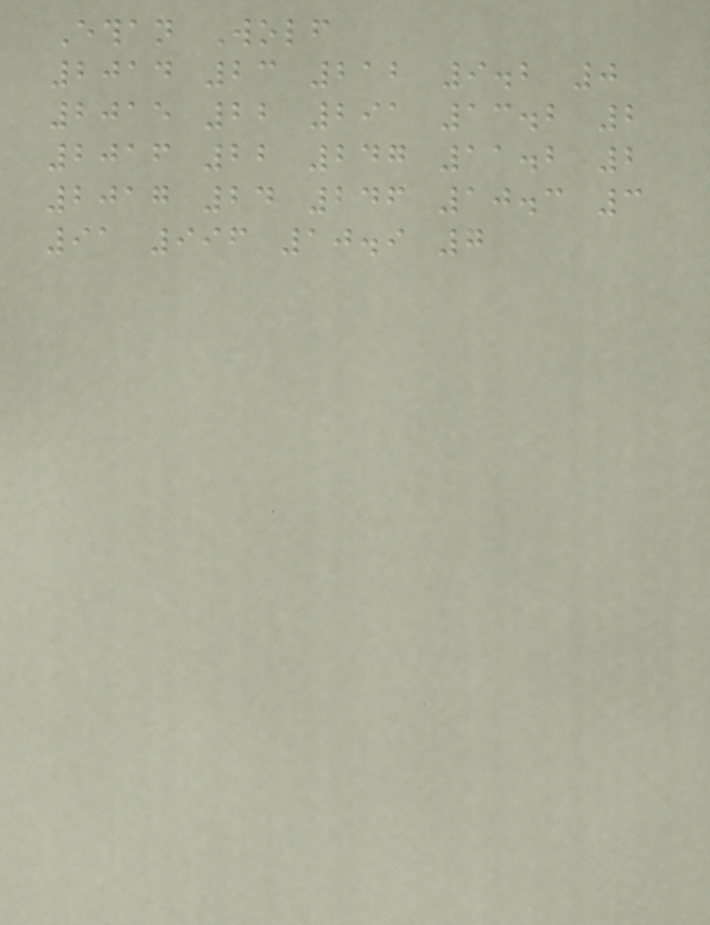Ethan Wolf
2014 23 212 9.2 0
2015 22 291 13.2 2
2016 22 247 11.2 2
2017 24 246 10.3 3
91 996 10.9 7
